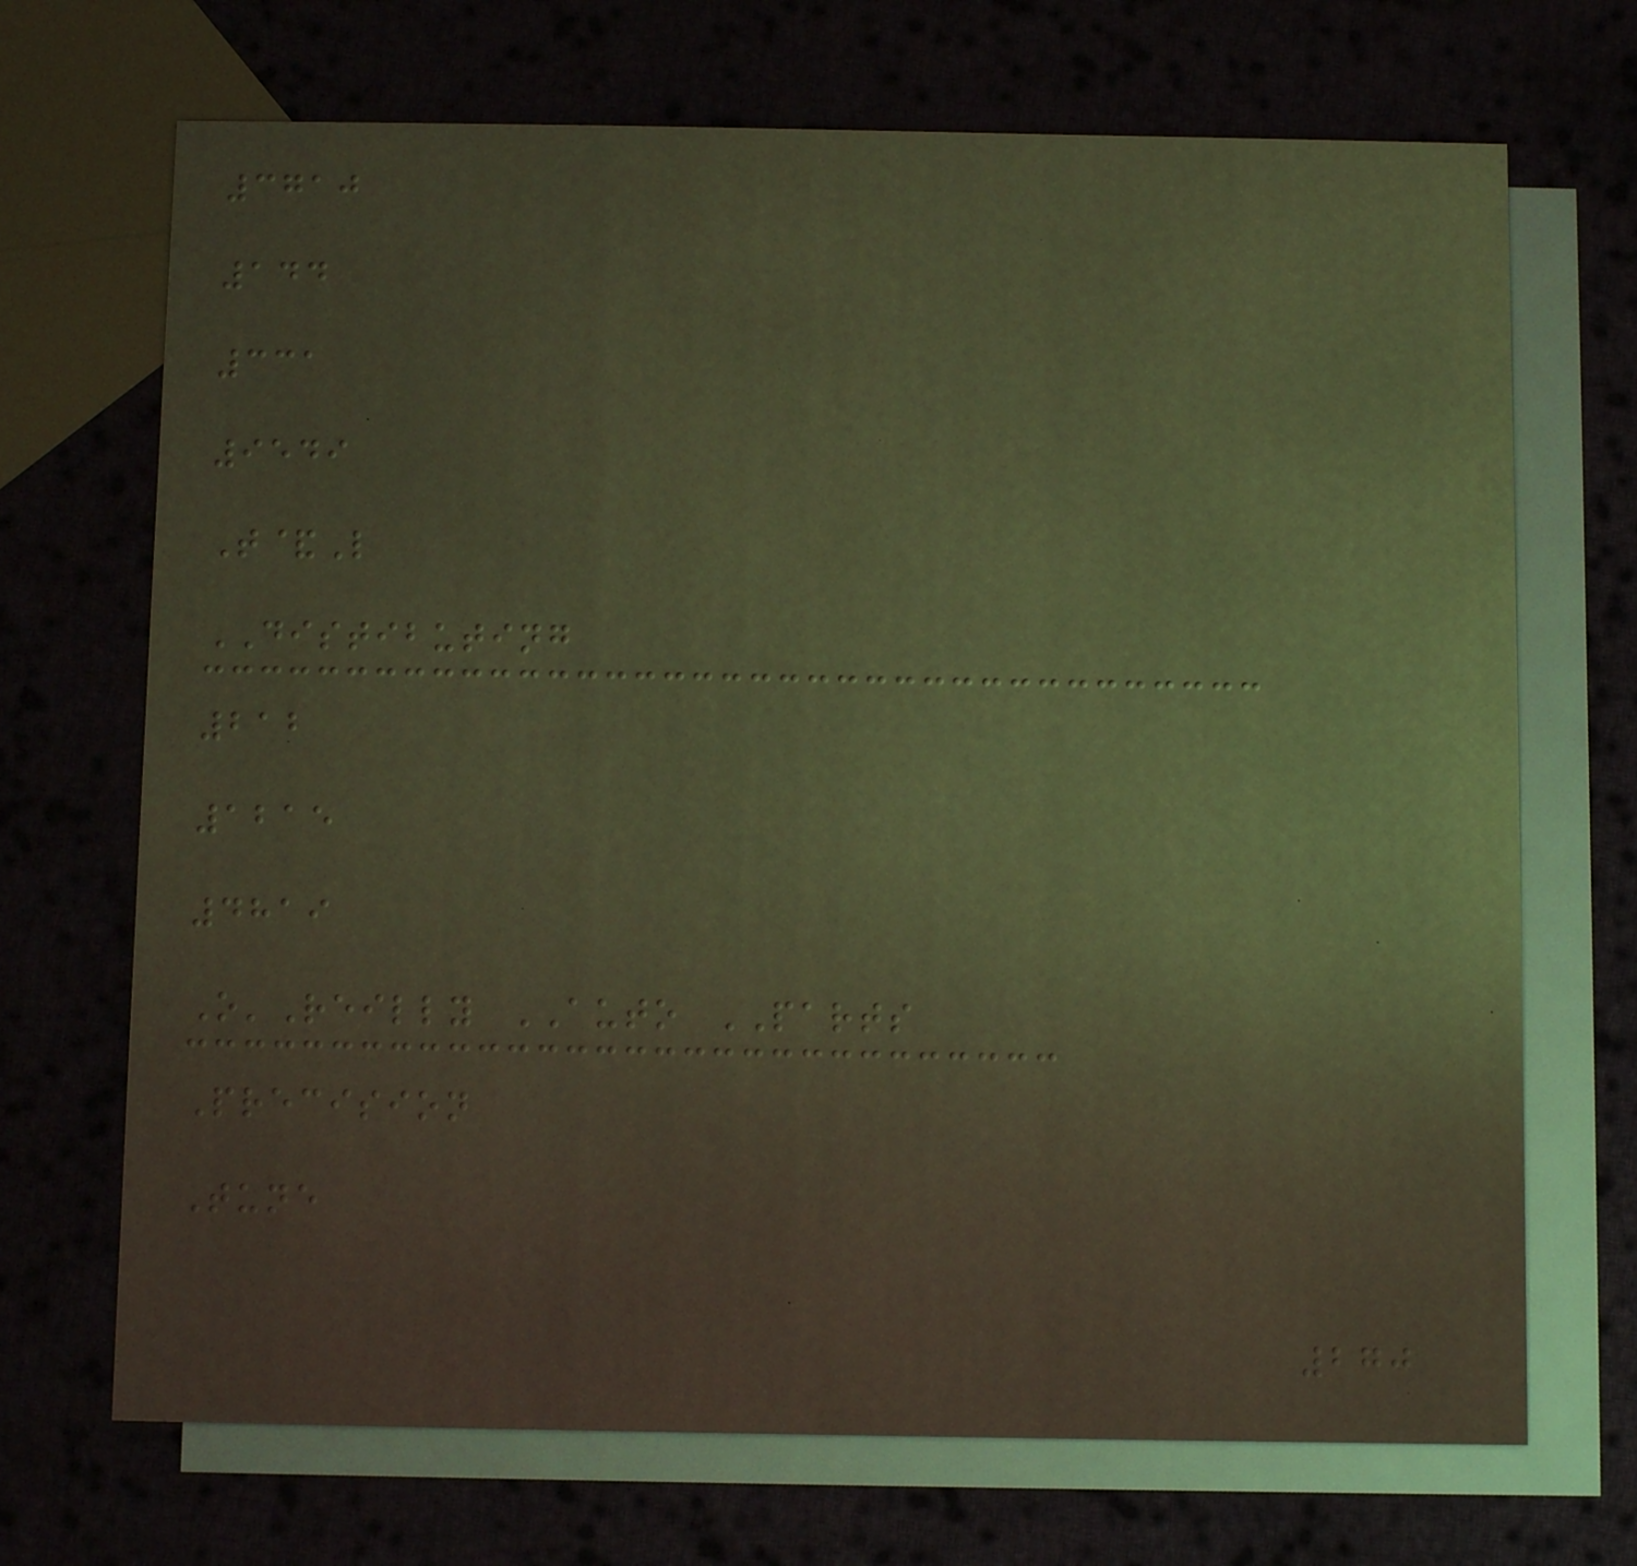3710
144
331
9549
T&L
DISTIBUTING
212
1215
4819
O'Reilly AUTO PARTS
Precision
Tune
270
